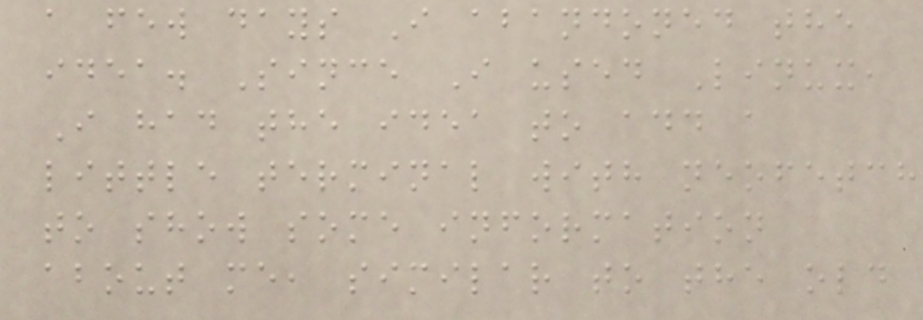a few days I abandoned the
idea. Since I used Linux,
I had the idea to add a
little terminal with neofetch
to show some information
about me, similar to the old
